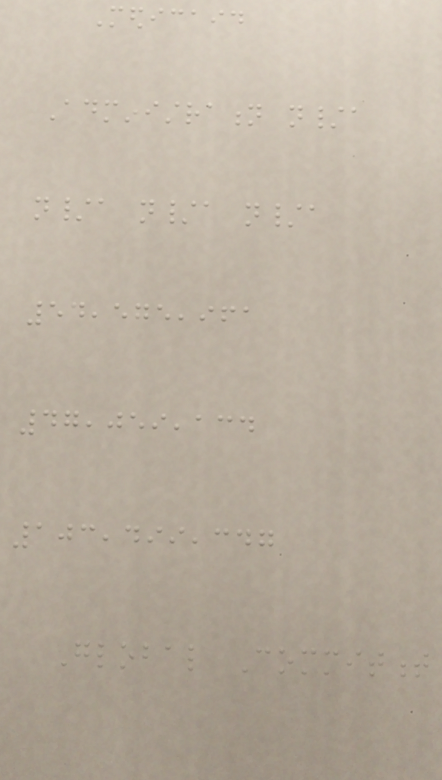Medicaid
Administration n/a
n/a n/a n/a
54,575,961
47,059,134
103,499,347
Global Commitment
